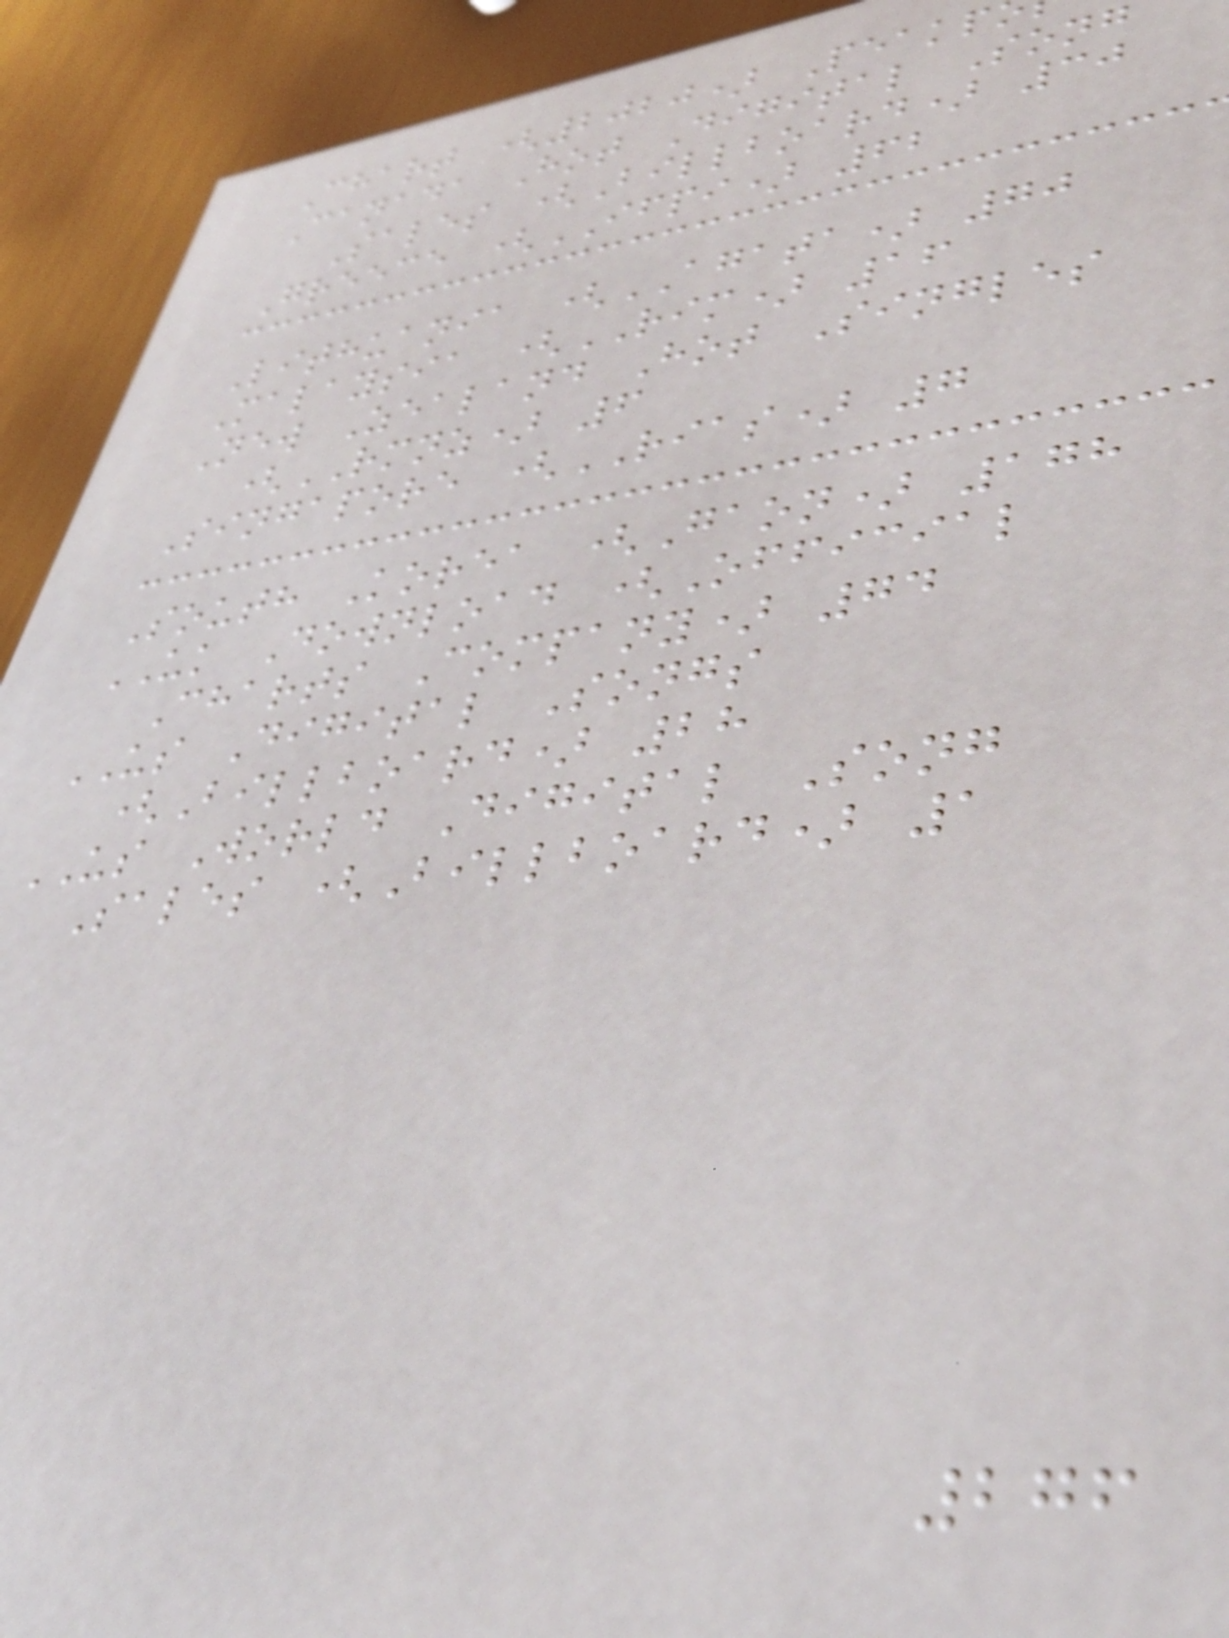Chart (2020) Peakp
Canada Hot Digital Song
Sales (Billboard) 30
Greece (IFPI) 62
Lithuania (AGATA) 70
Malaysia (RIM) 16
New Zealand Hot Singles
(RMNZ) 6
Singapore (RIAS) 7
South Korea (Gaon) 178
UK Download (Official
Charts Company) 74
US Digital Songs
(Billboard) 28
US World Digital Song
Sales (Billboard) 1
276
